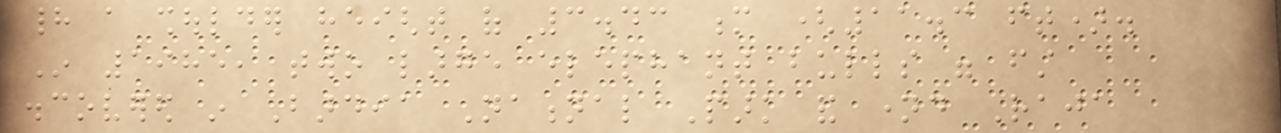had a shoulder height of 3.43 m (11.3 ft).
In 1985, two large elephant bulls were first
discovered in Bardia National Park and named Raja
